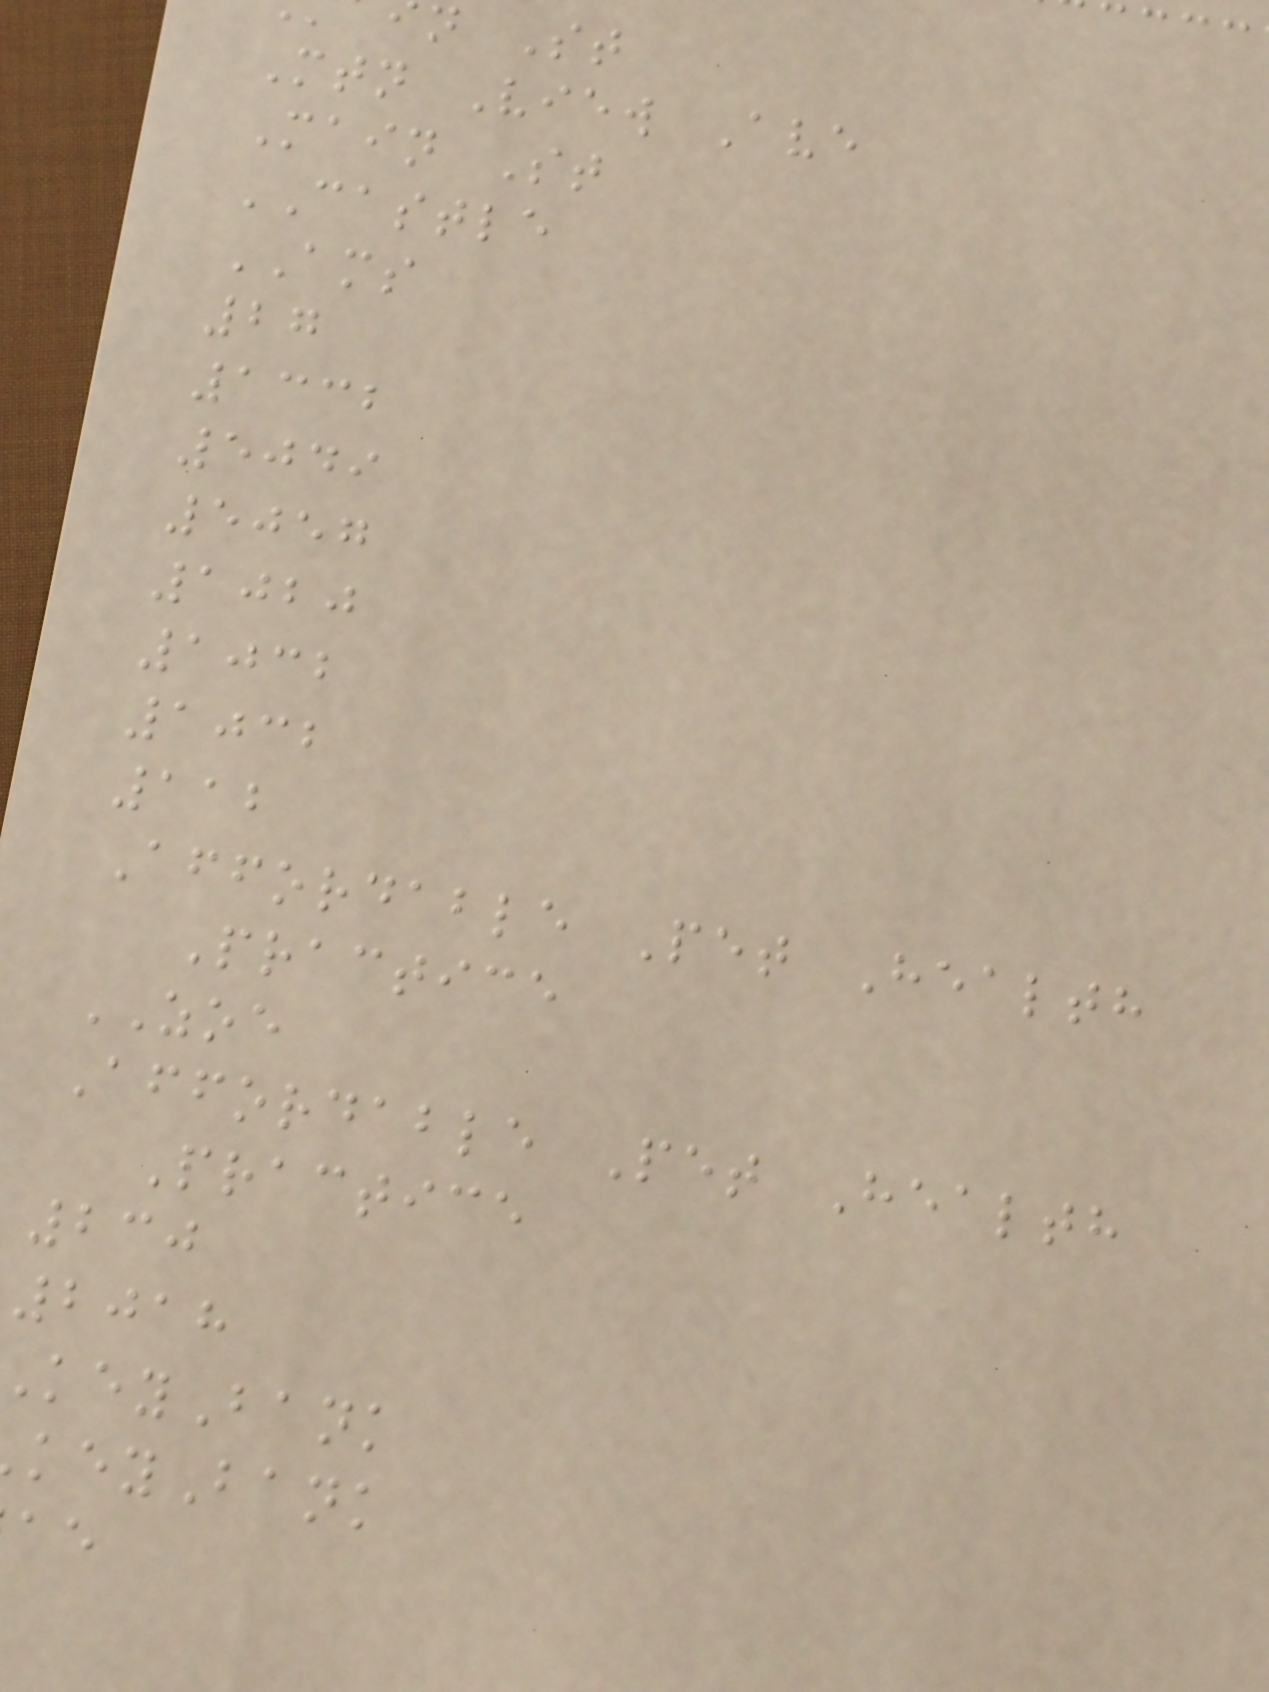n St
Mtn View Ave
Main St
CASTLE
AMS
27
1332
5049
5057
1020
1032
1032
112
Affordable Pet Health
Practice
ZOE
Affordable Pet Health
Practice
230
2018
eyBank
eyBank
